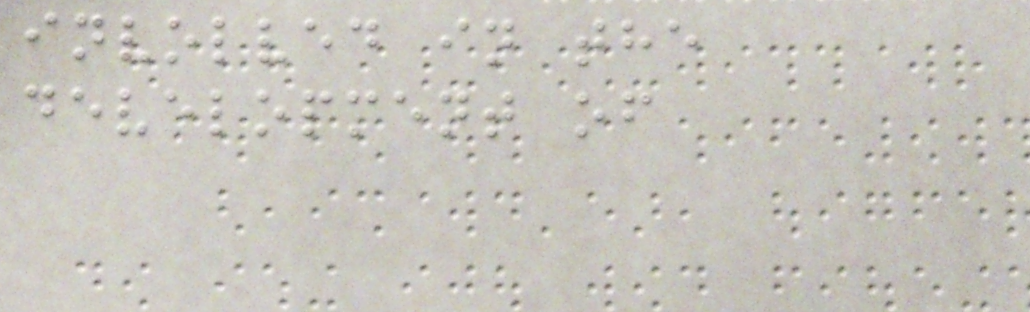involved in the
development of
